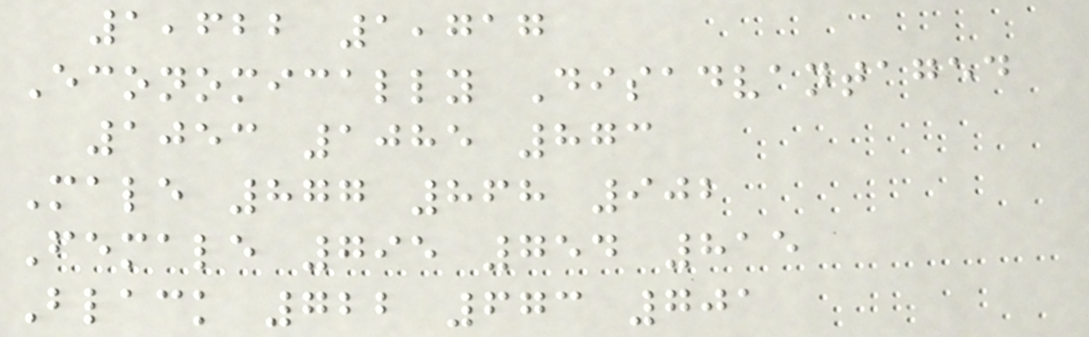1,622 1,717
Economically Disadvantaged
1053 1085 873
Male 877 868 902
Female 795 754 815
Black 722 673 701
